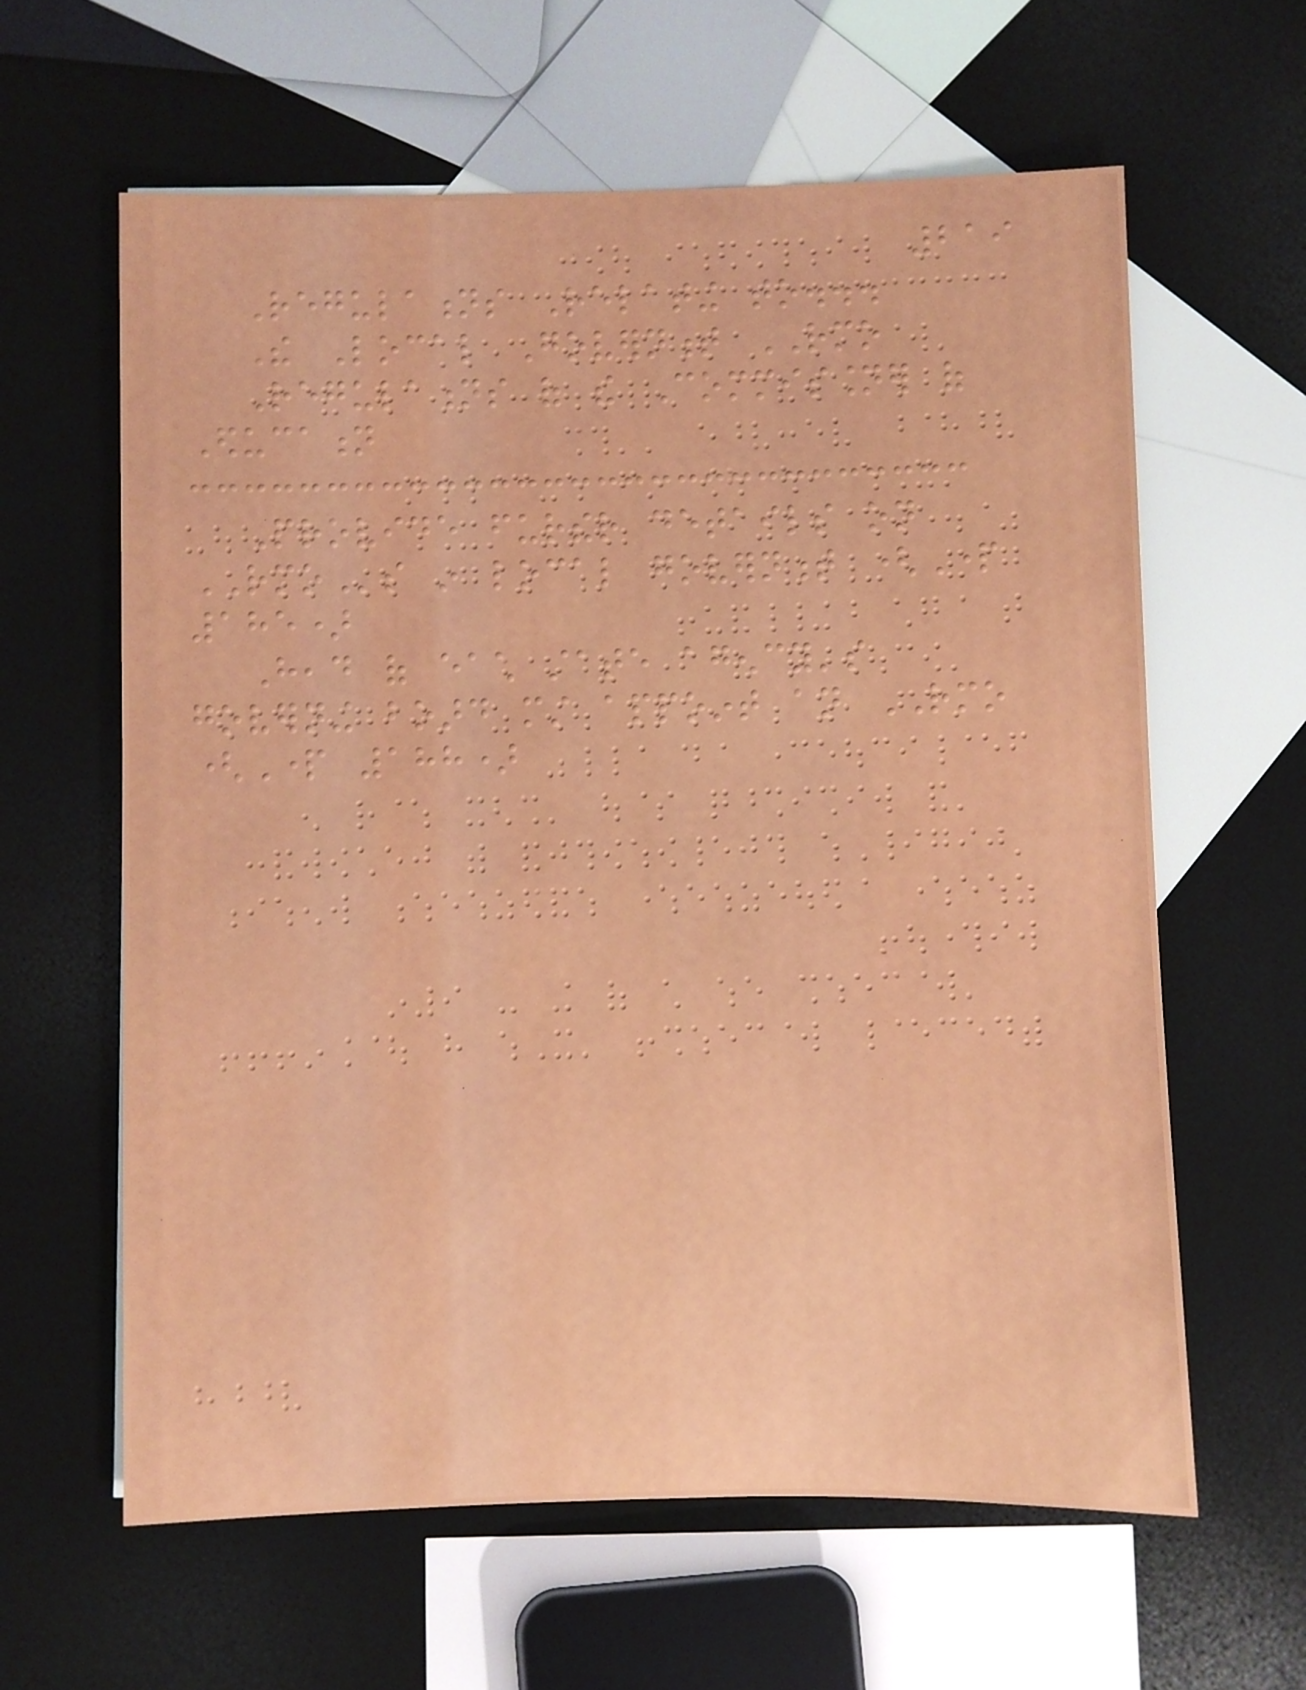219
Regulations Relating to...
The Local Government RMO
Regulations of the Commissioner of
Education
Provide further details on
RMOs in local government (Part
185)
Head of each state agency's
governing board must appoint an RMO
(Part 188)
